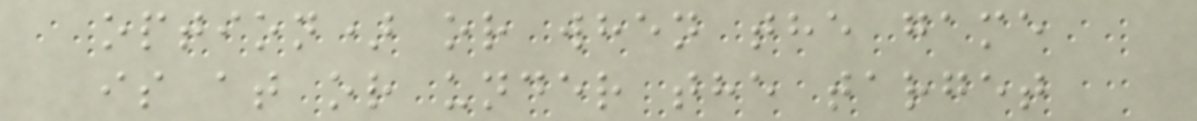option) or when the game
is at or under the target
